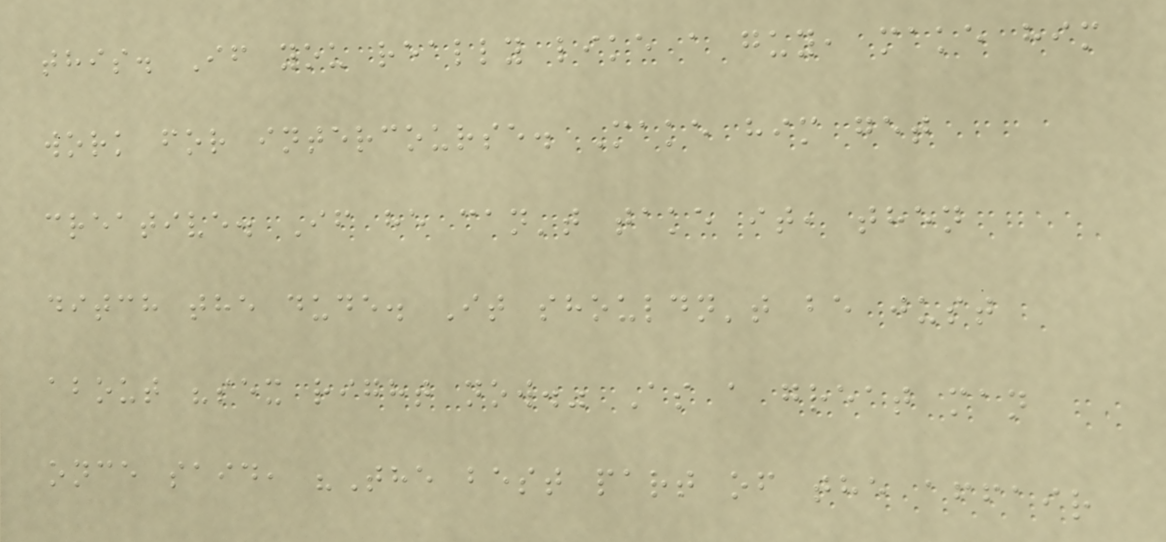this. If you really like a guy, make him
work for intercourse. Make him get
creative. If he can't take it, then
ditch the dude. It shouldn't be just
about "sex right now." As a great man
once said, "The best part of the affair
